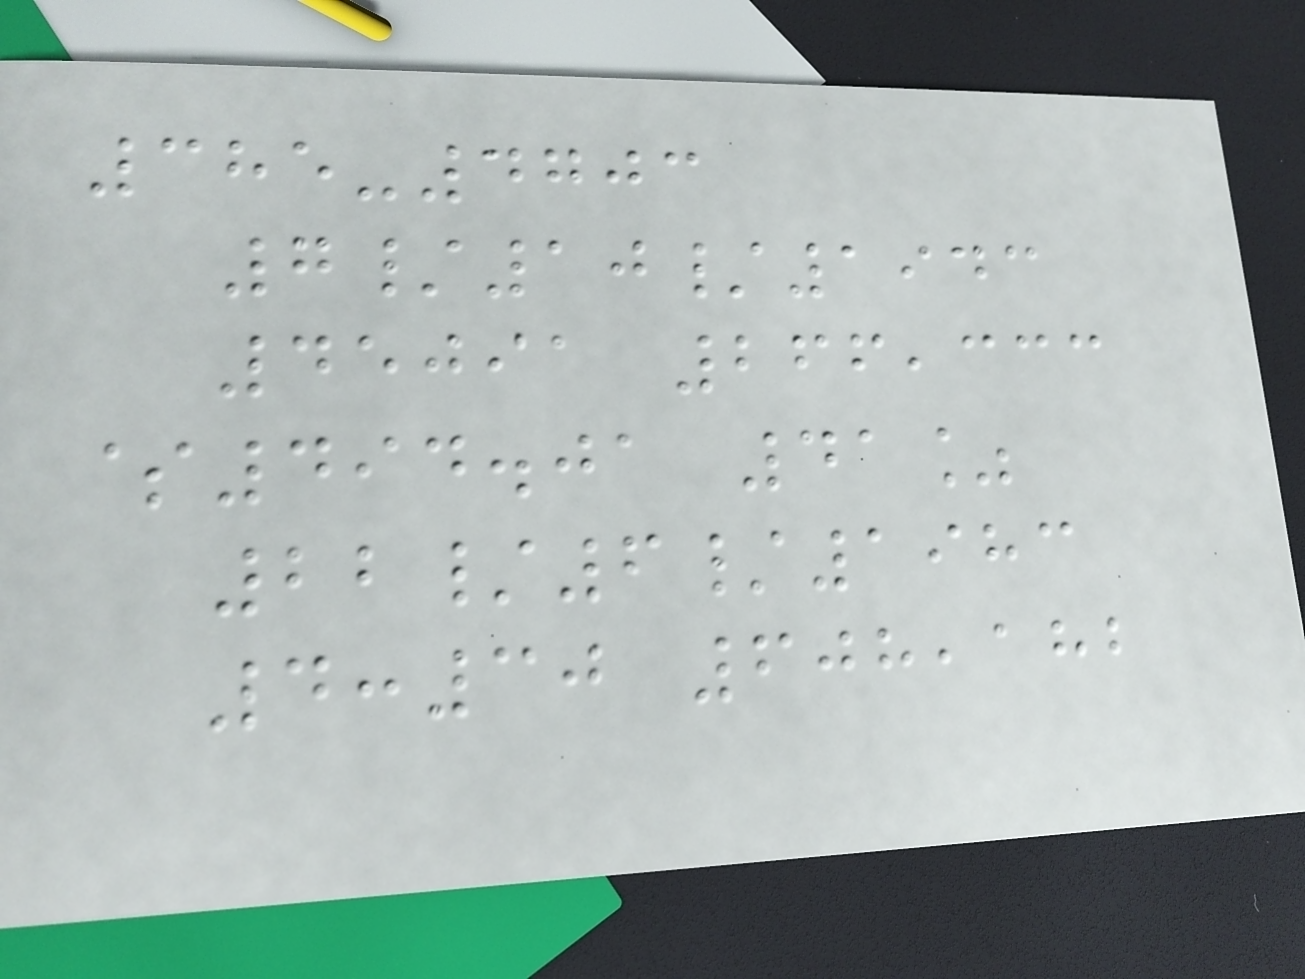385-4703
7/10/1943
45091 266,333
$494.01 41%
22/6/1983
4:30 608,182
